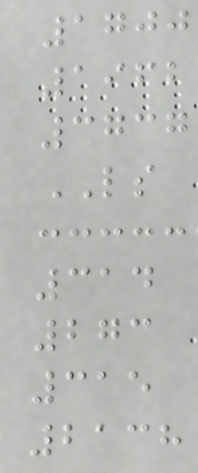1700
1962
3737
LS
314
273
315
2138
